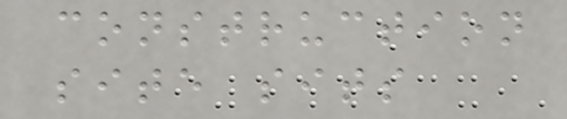construction
site sits
